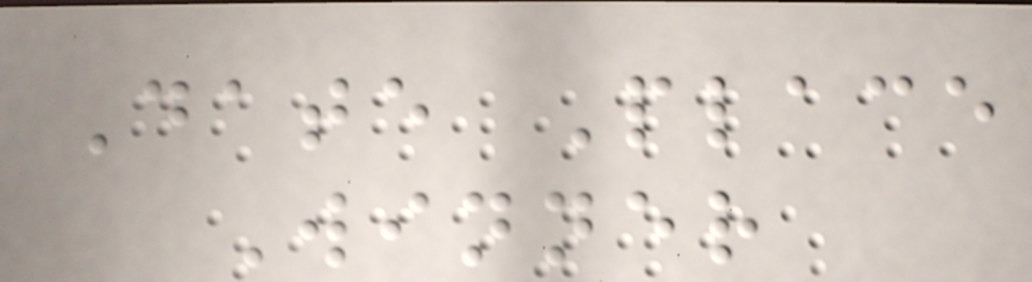Date Place
Winner
